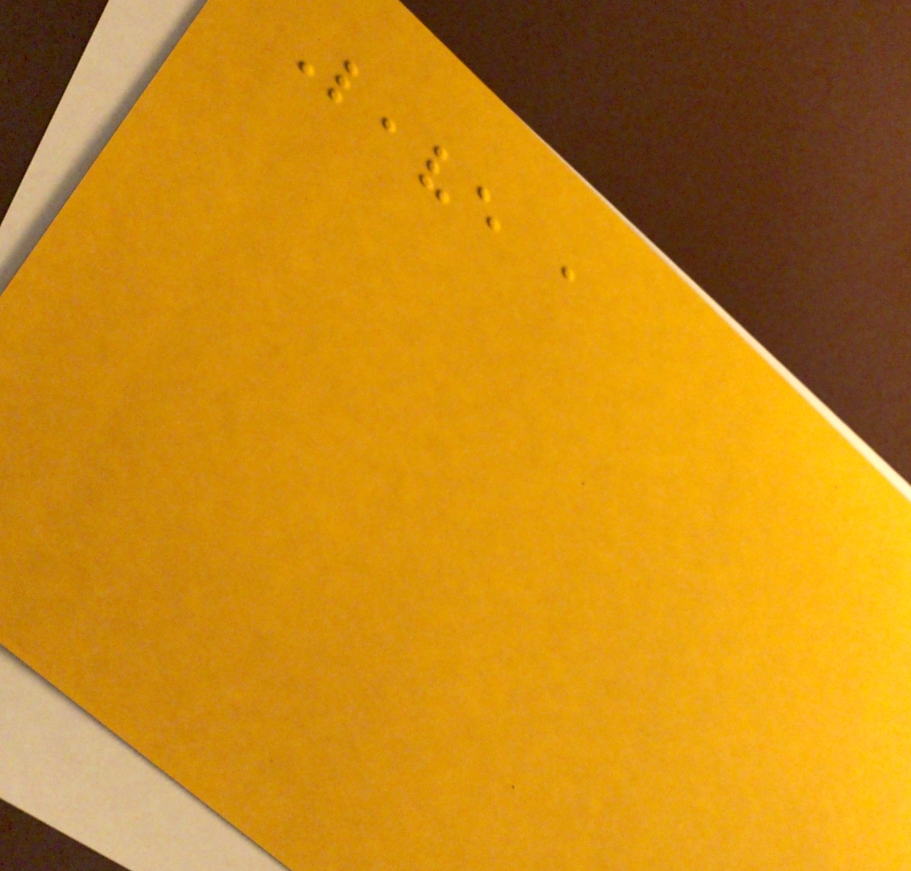Leave a
